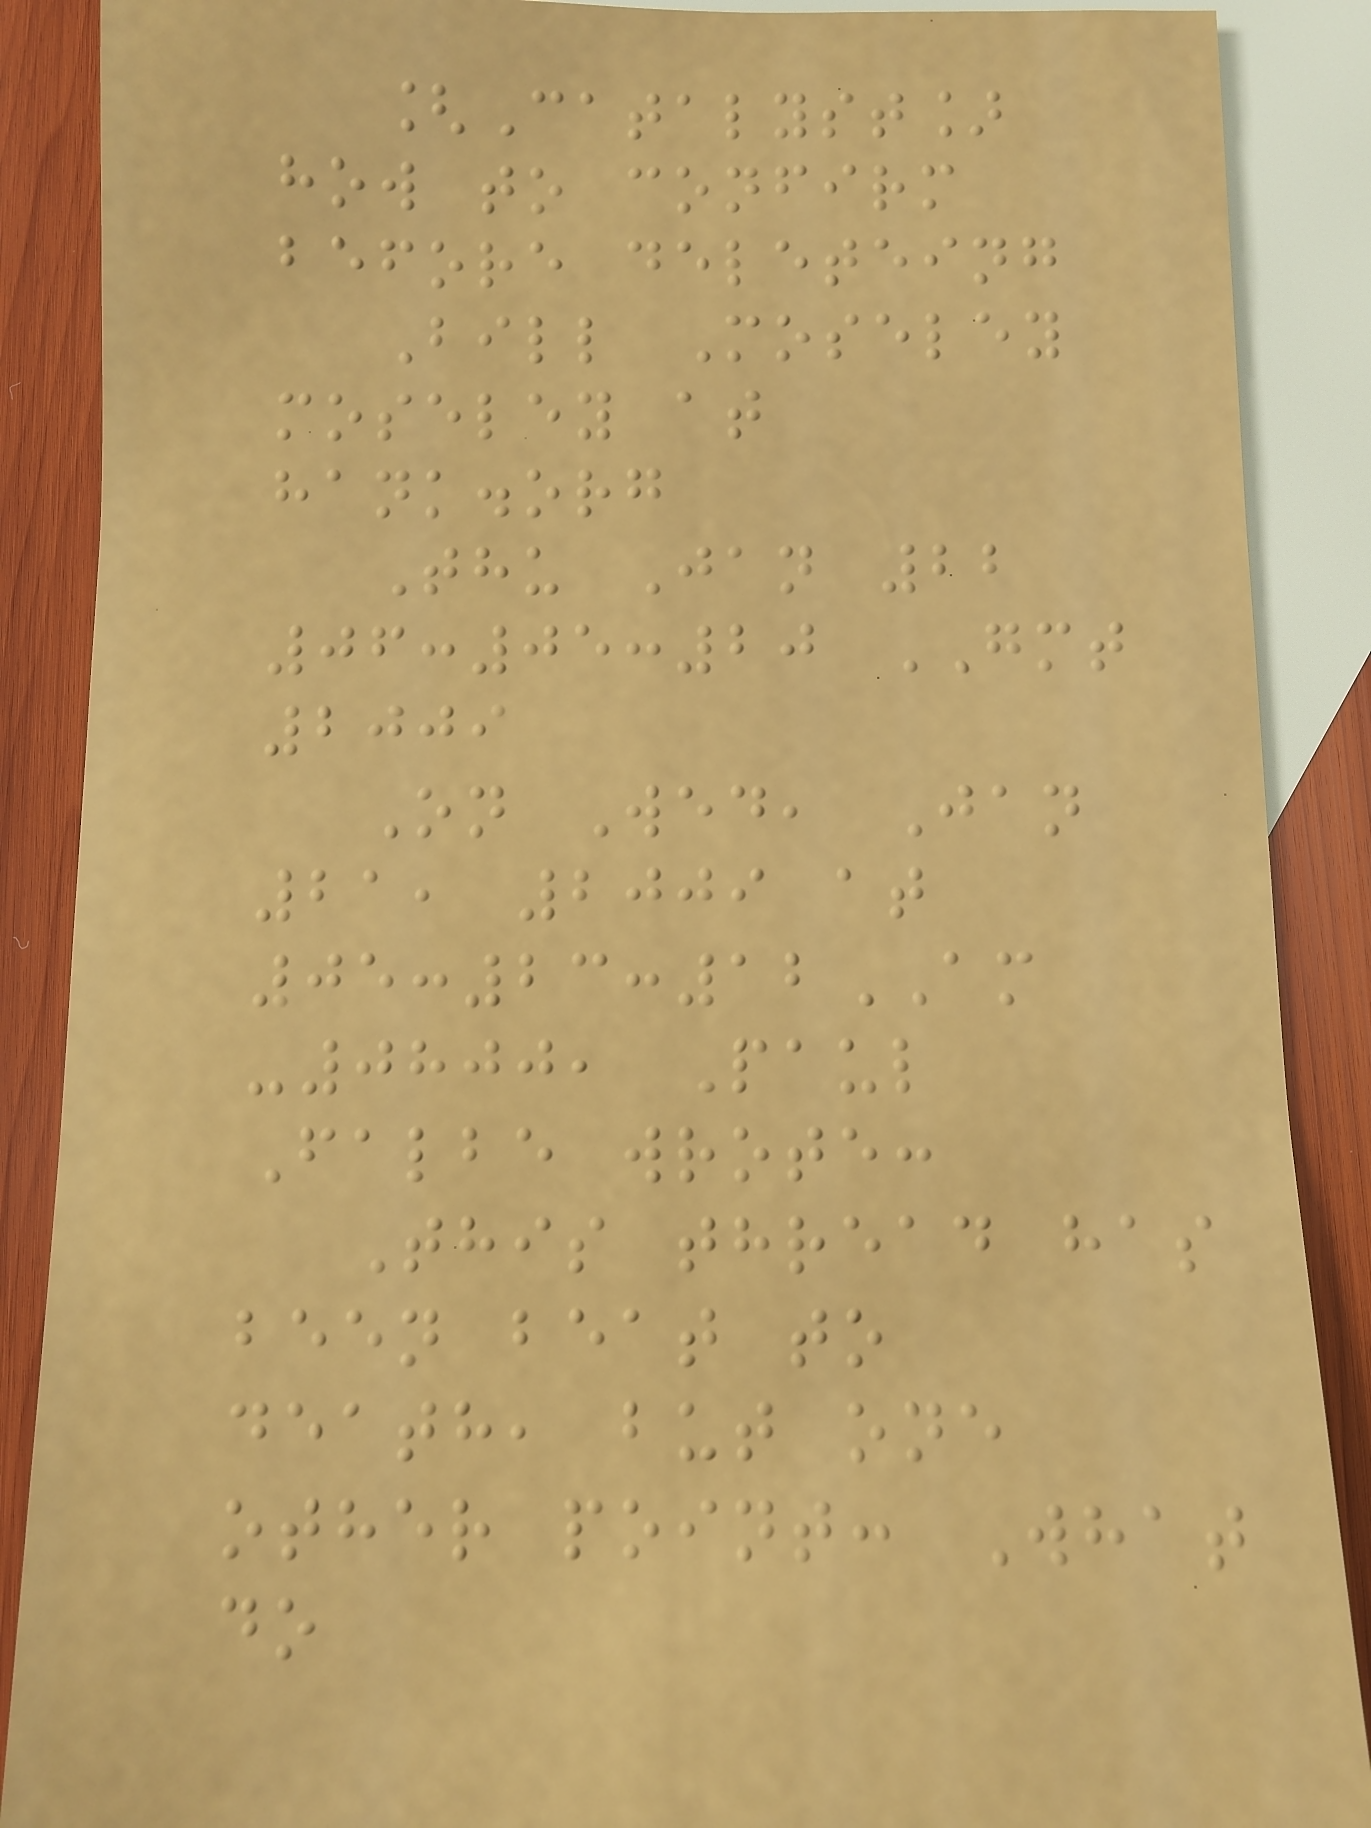[Catalyst]
how to confirm
before deleteing
Bill Moseley
moseley at
hank.org
Thu Jan 22
06:05:20 GMT
2009
On Wed, Jan
21, 2009 at
05:23:12AM
-0800, Paul
Falbe wrote:
This thread has
been beat to
death, but one
other point: What
do
